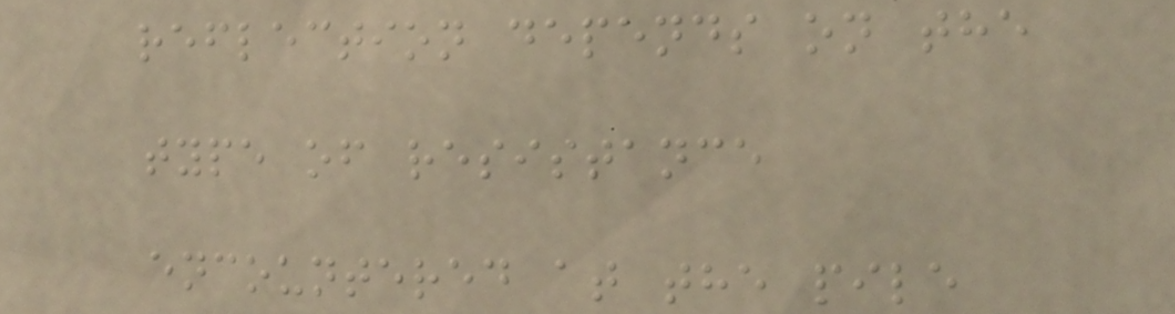reflection depends on the
type of resistance
encountered at the pile
